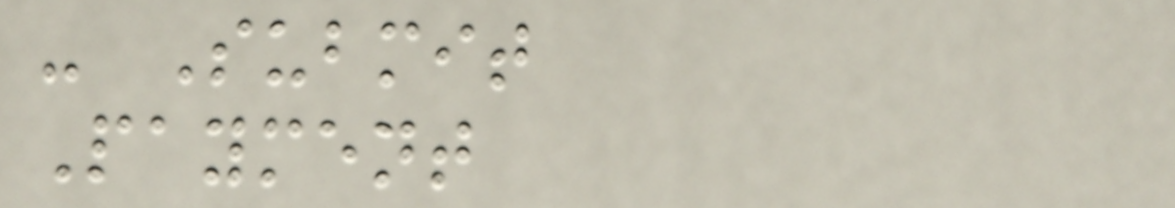- Submit
Payment
